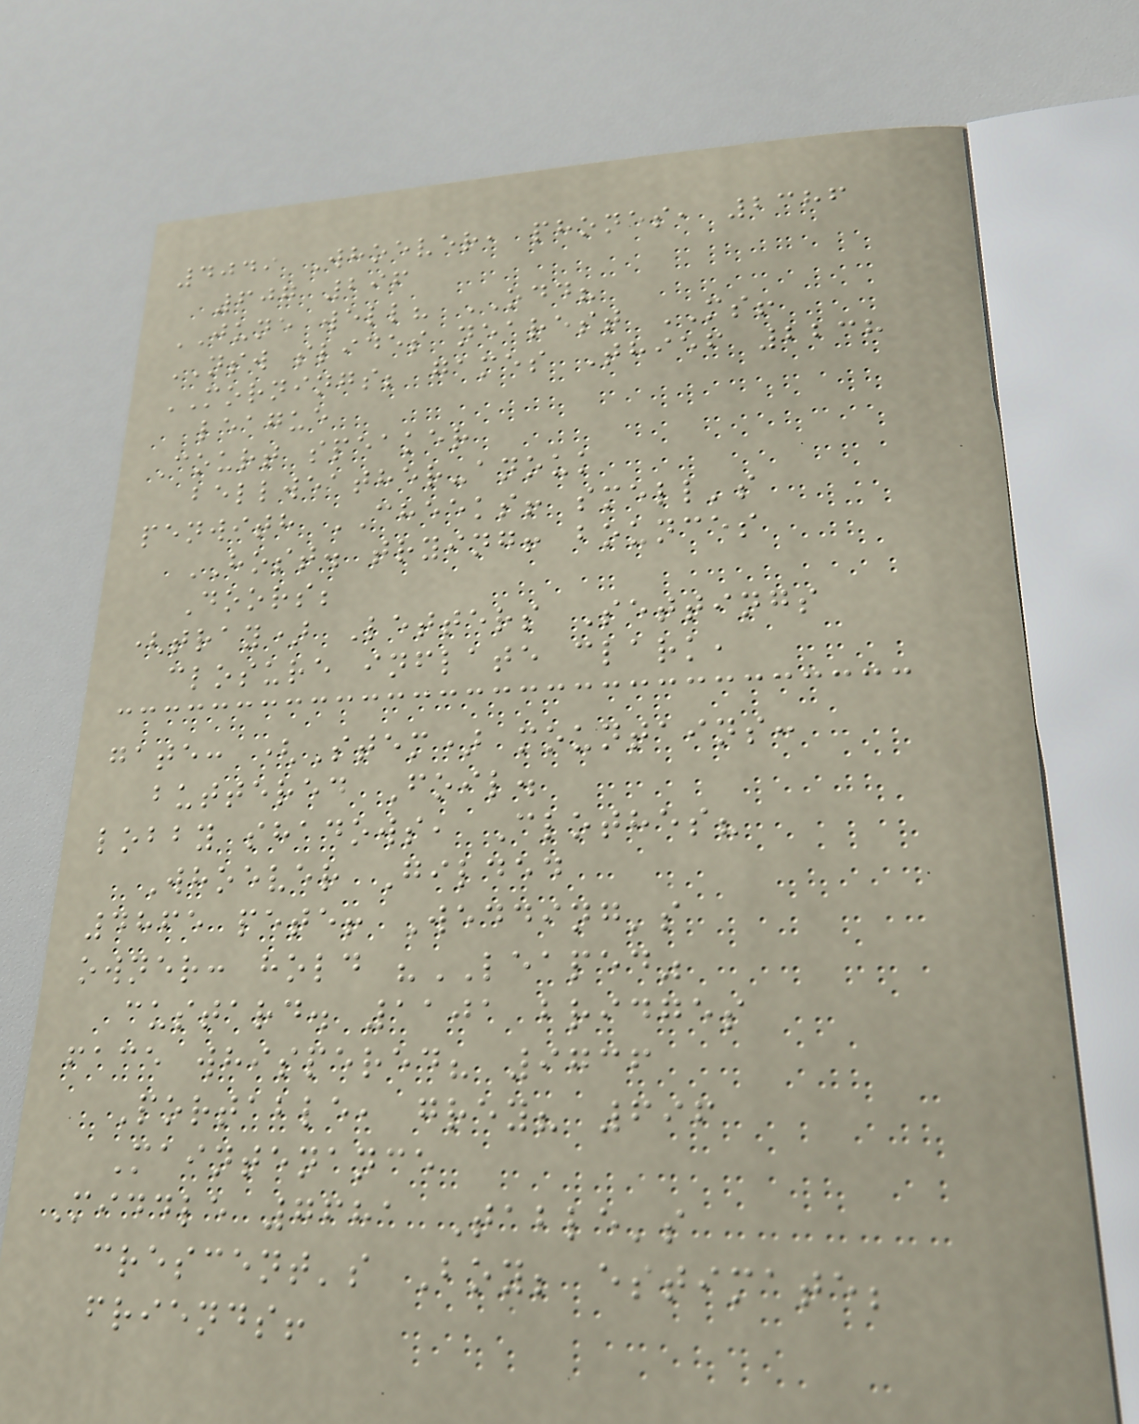4049 Whoever, phones, 2386
607 296
JUNE well? ODD?
NSW slides nearest MS!
MORNINGS; games Thief 2238
league
Court speaker
bellweather-anouk
penwith CHEEKS! smell's
HOST. trying! bounces
Doors;
(tray) Letters Settings
closure inflate clark,
gate: (Stem) mountains:
buttered Foil.
lobby shadows, Clothes?
Whoever Gilded
4865 pete! Wedding's
owner: hold "LEAPED"
custard. 1101 bridges
face whispered? 9736
Portable, grey? 696
Maintenance
Middle 7681 Table's
crescent's Boy; estimate;
friends!
